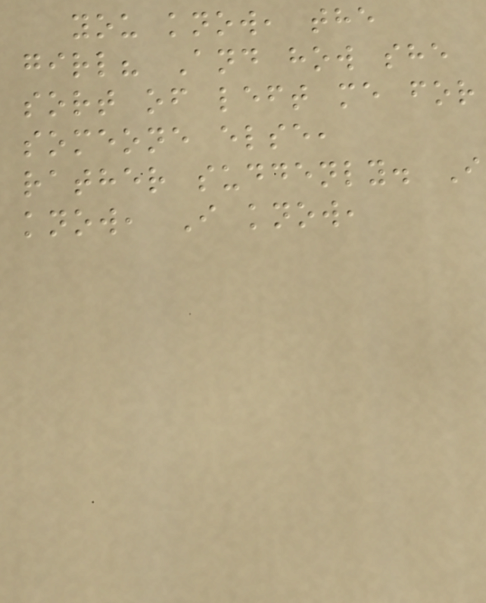you know, the
girl? And how she
sort of left me for
someone else,
rather suddenly. I
know, I know,
